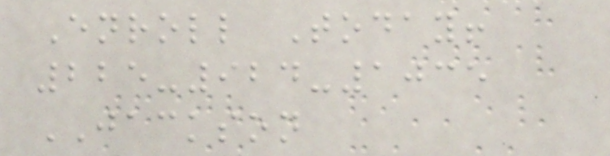Enroll Today!
225-924-1035
JACKSON
